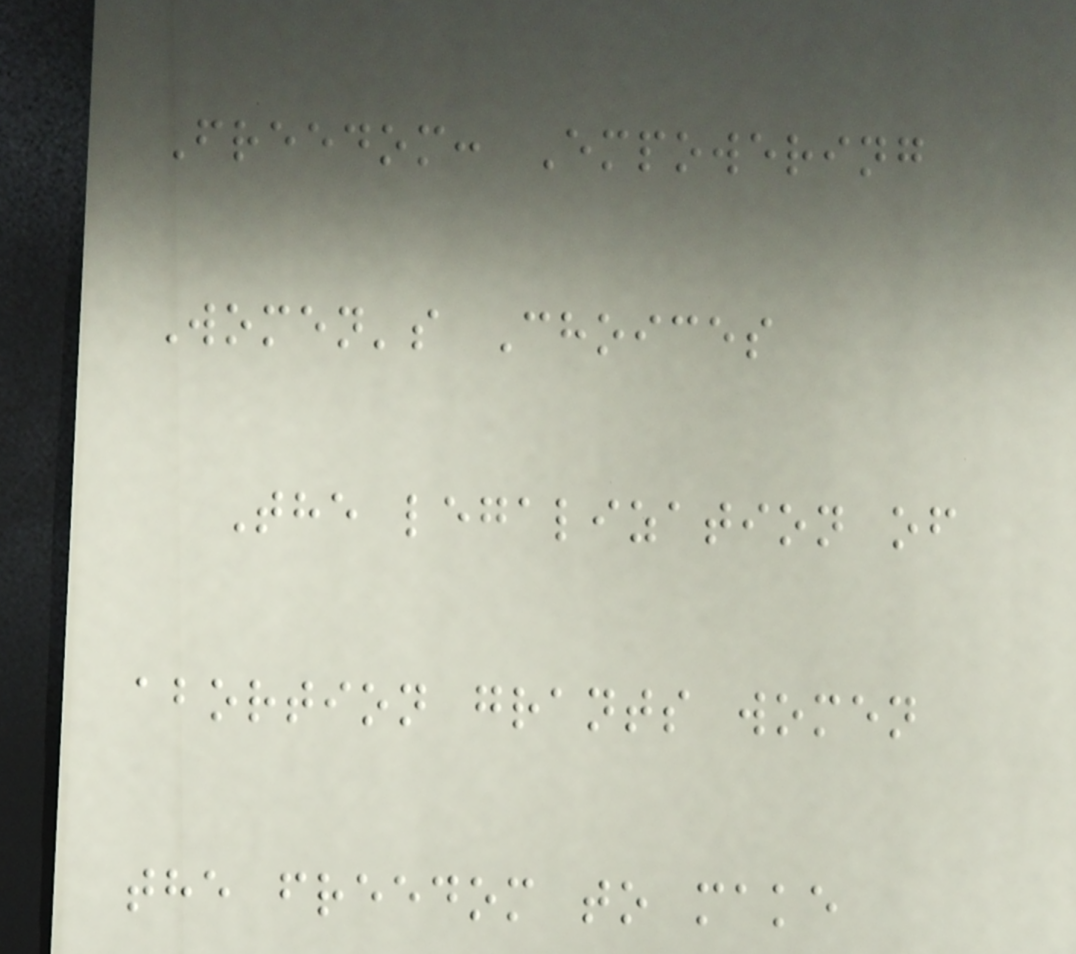Freedom: Empowering
Women's Choices
The legalization of
abortion grants women
the freedom to make
